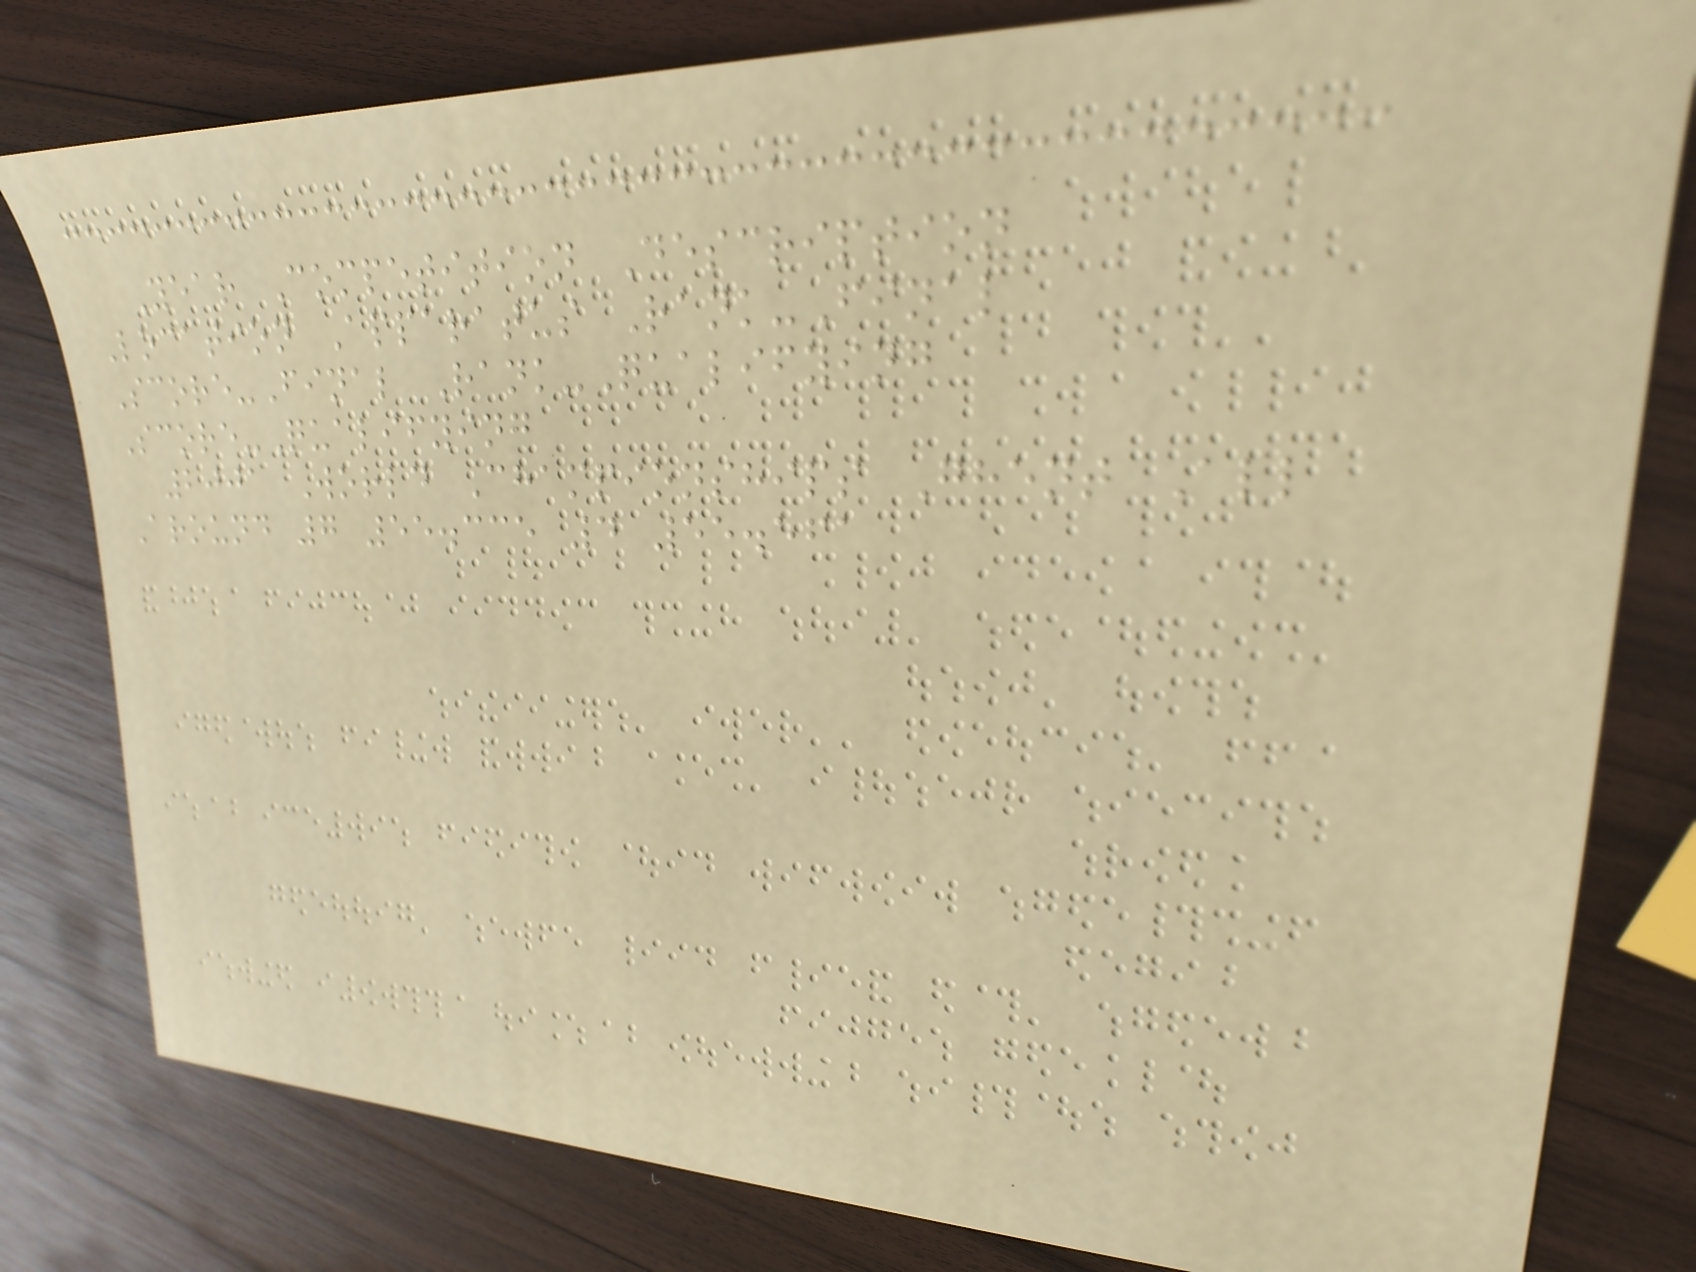Year Competition Description
Location Apparatus Rank-Final
Score-Final Rank-Qualifying
Score-Qualifying
2001 World Championships Ghent All
Around 7 55.335 4 55.561
